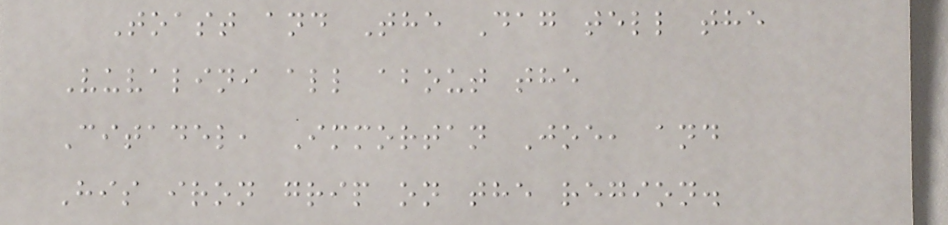Toast and The Dag tell the
Vuvalini all about the
Citadel, Immortan Joe, and
His iron grip on the region.
